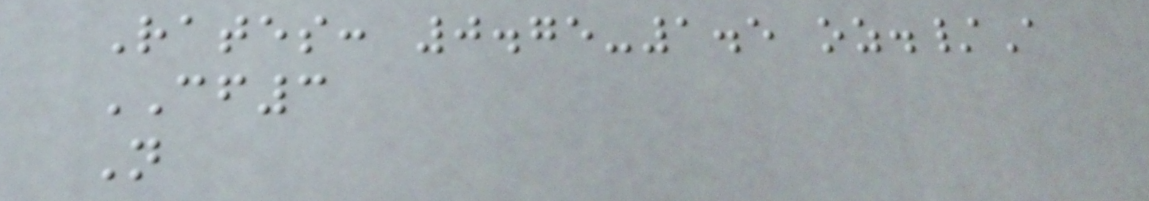Rates: 0.75-1.5 oz./A
CF3
N
